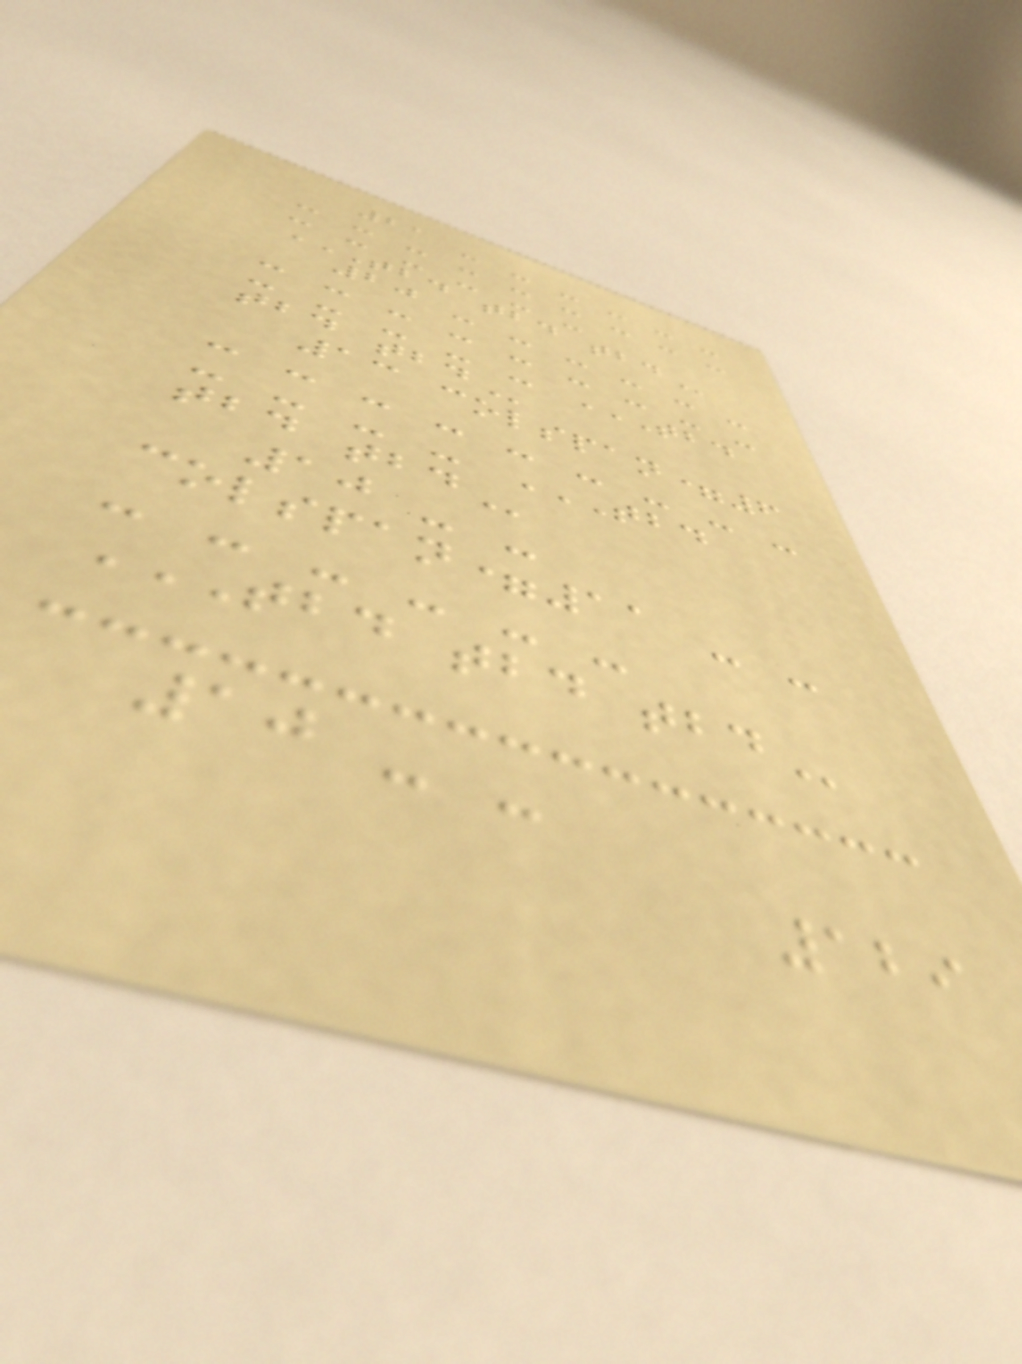21 - - - - - -
- - - - - - - - -
- - - - - -
TBD TBD TBD
20 - - - - - -
- - - - - - - - -
- - - - - TBD
TBD TBD
13 colspan=6
- - - - - - - - -
- - - - TBD
TBD TBD
10 - -
colspan=11 - -
- - - - - -
TBD TBD TBD
10 - -
129
